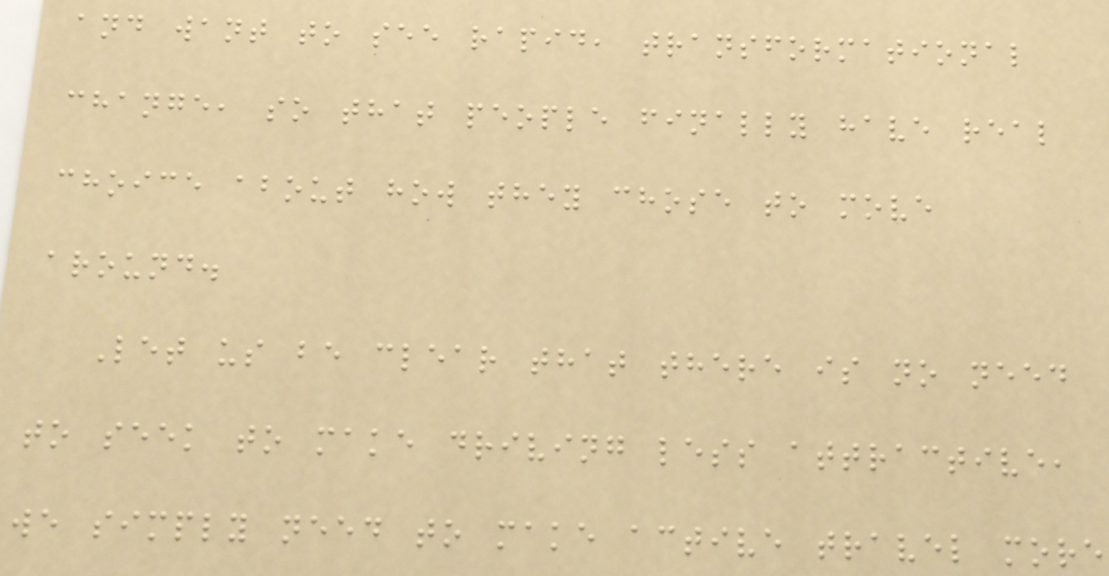and want to see rapid, transformational
change, so that people finally have real
choice about how they chose to move
around.
Let us be clear that there is no need
to seek to make driving less attractive,
we simply need to make active travel more
